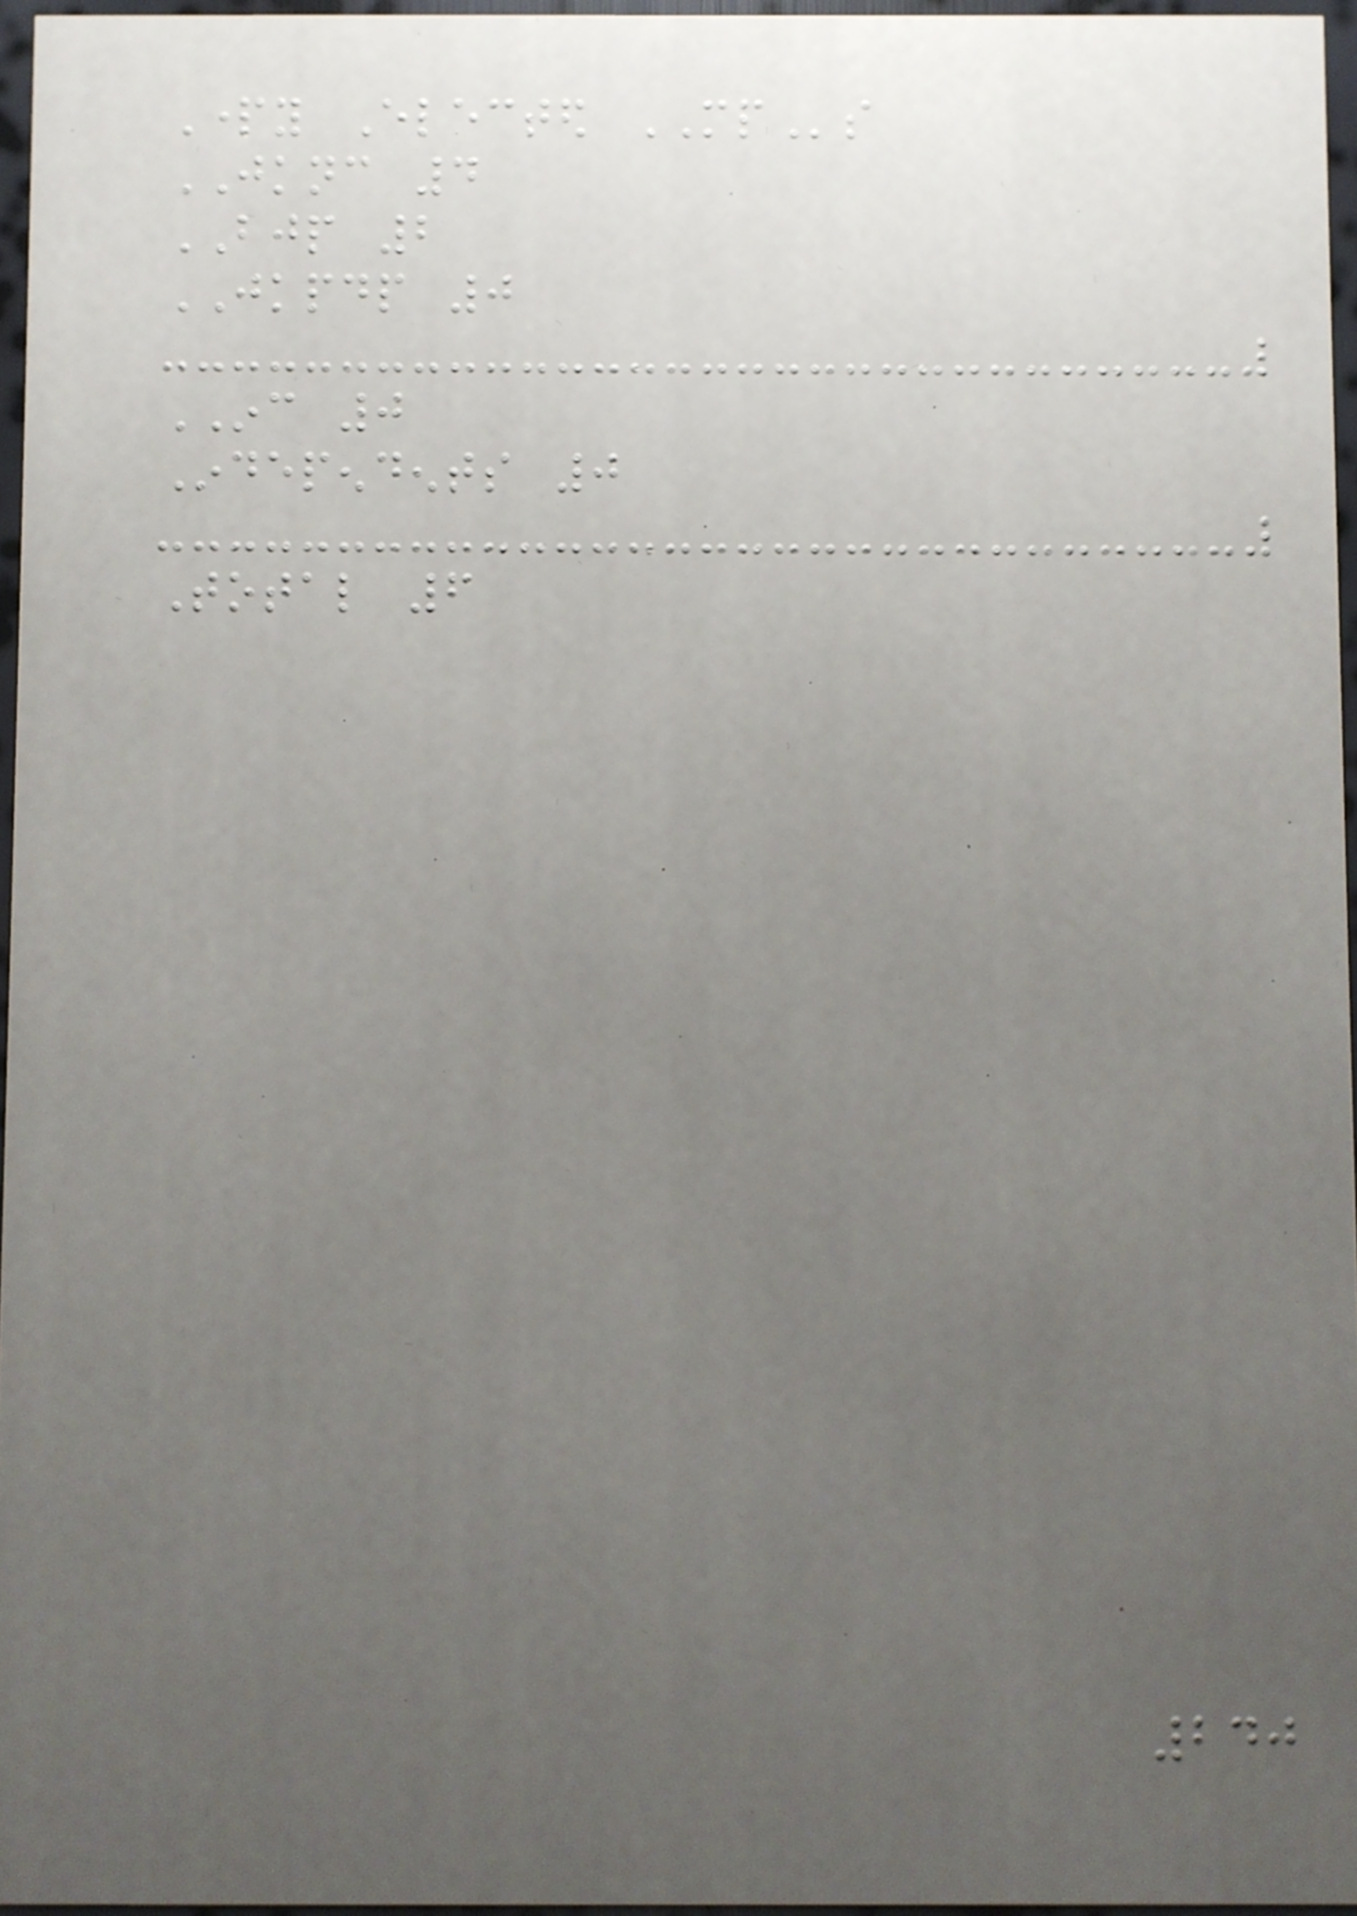Party Elected MPs
JKNC 4
BJP 2
JKPDP 0
INC 0
Independents 0
Total 6
240
